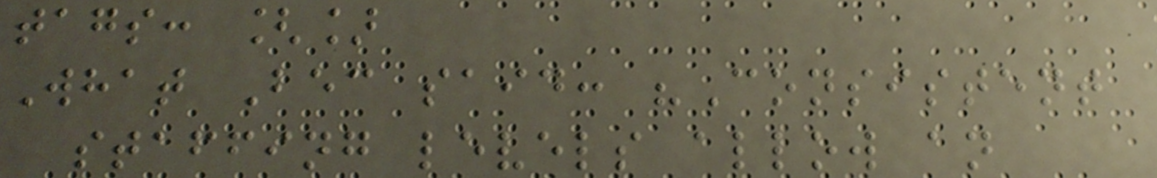tags: []
What Bec said: "Consistent
staffing levels allow an
